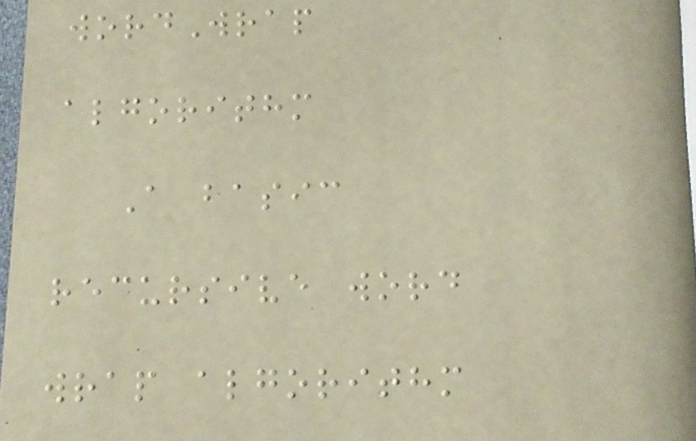wordWrap
algorithm
A basic
recursive word
wrap algorithm
